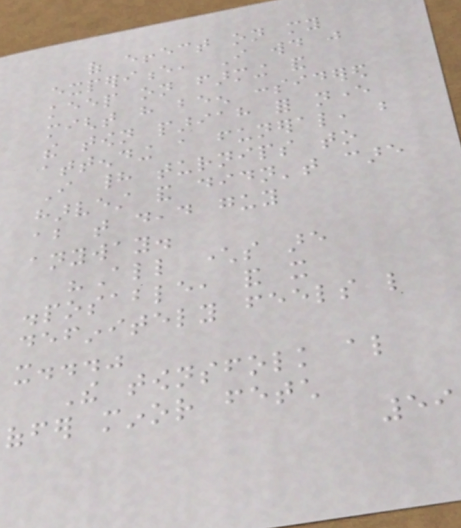of effect on my
experience, I would just
keep on farming and
might have been considered
the town pariah for never
attending a funeral, but
I had turnips to
harvest and didn't care
about that dead guy
anyway.
"All characters are
disposable, and it
definitely feels like
it..."
The townsfolk also
offer minor fetch
59
